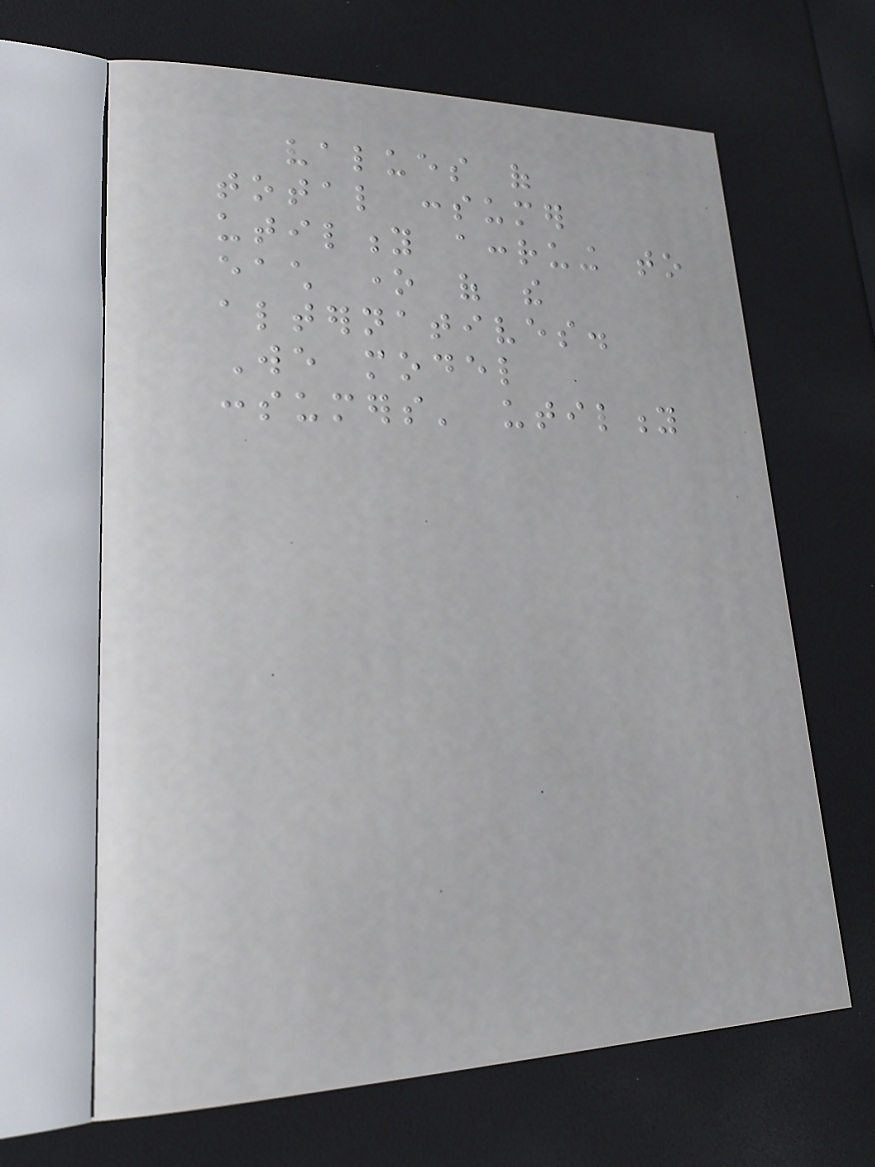values of
total consumer
utility accruing to
each one of the
alternatives.
We model
consumers' utility
